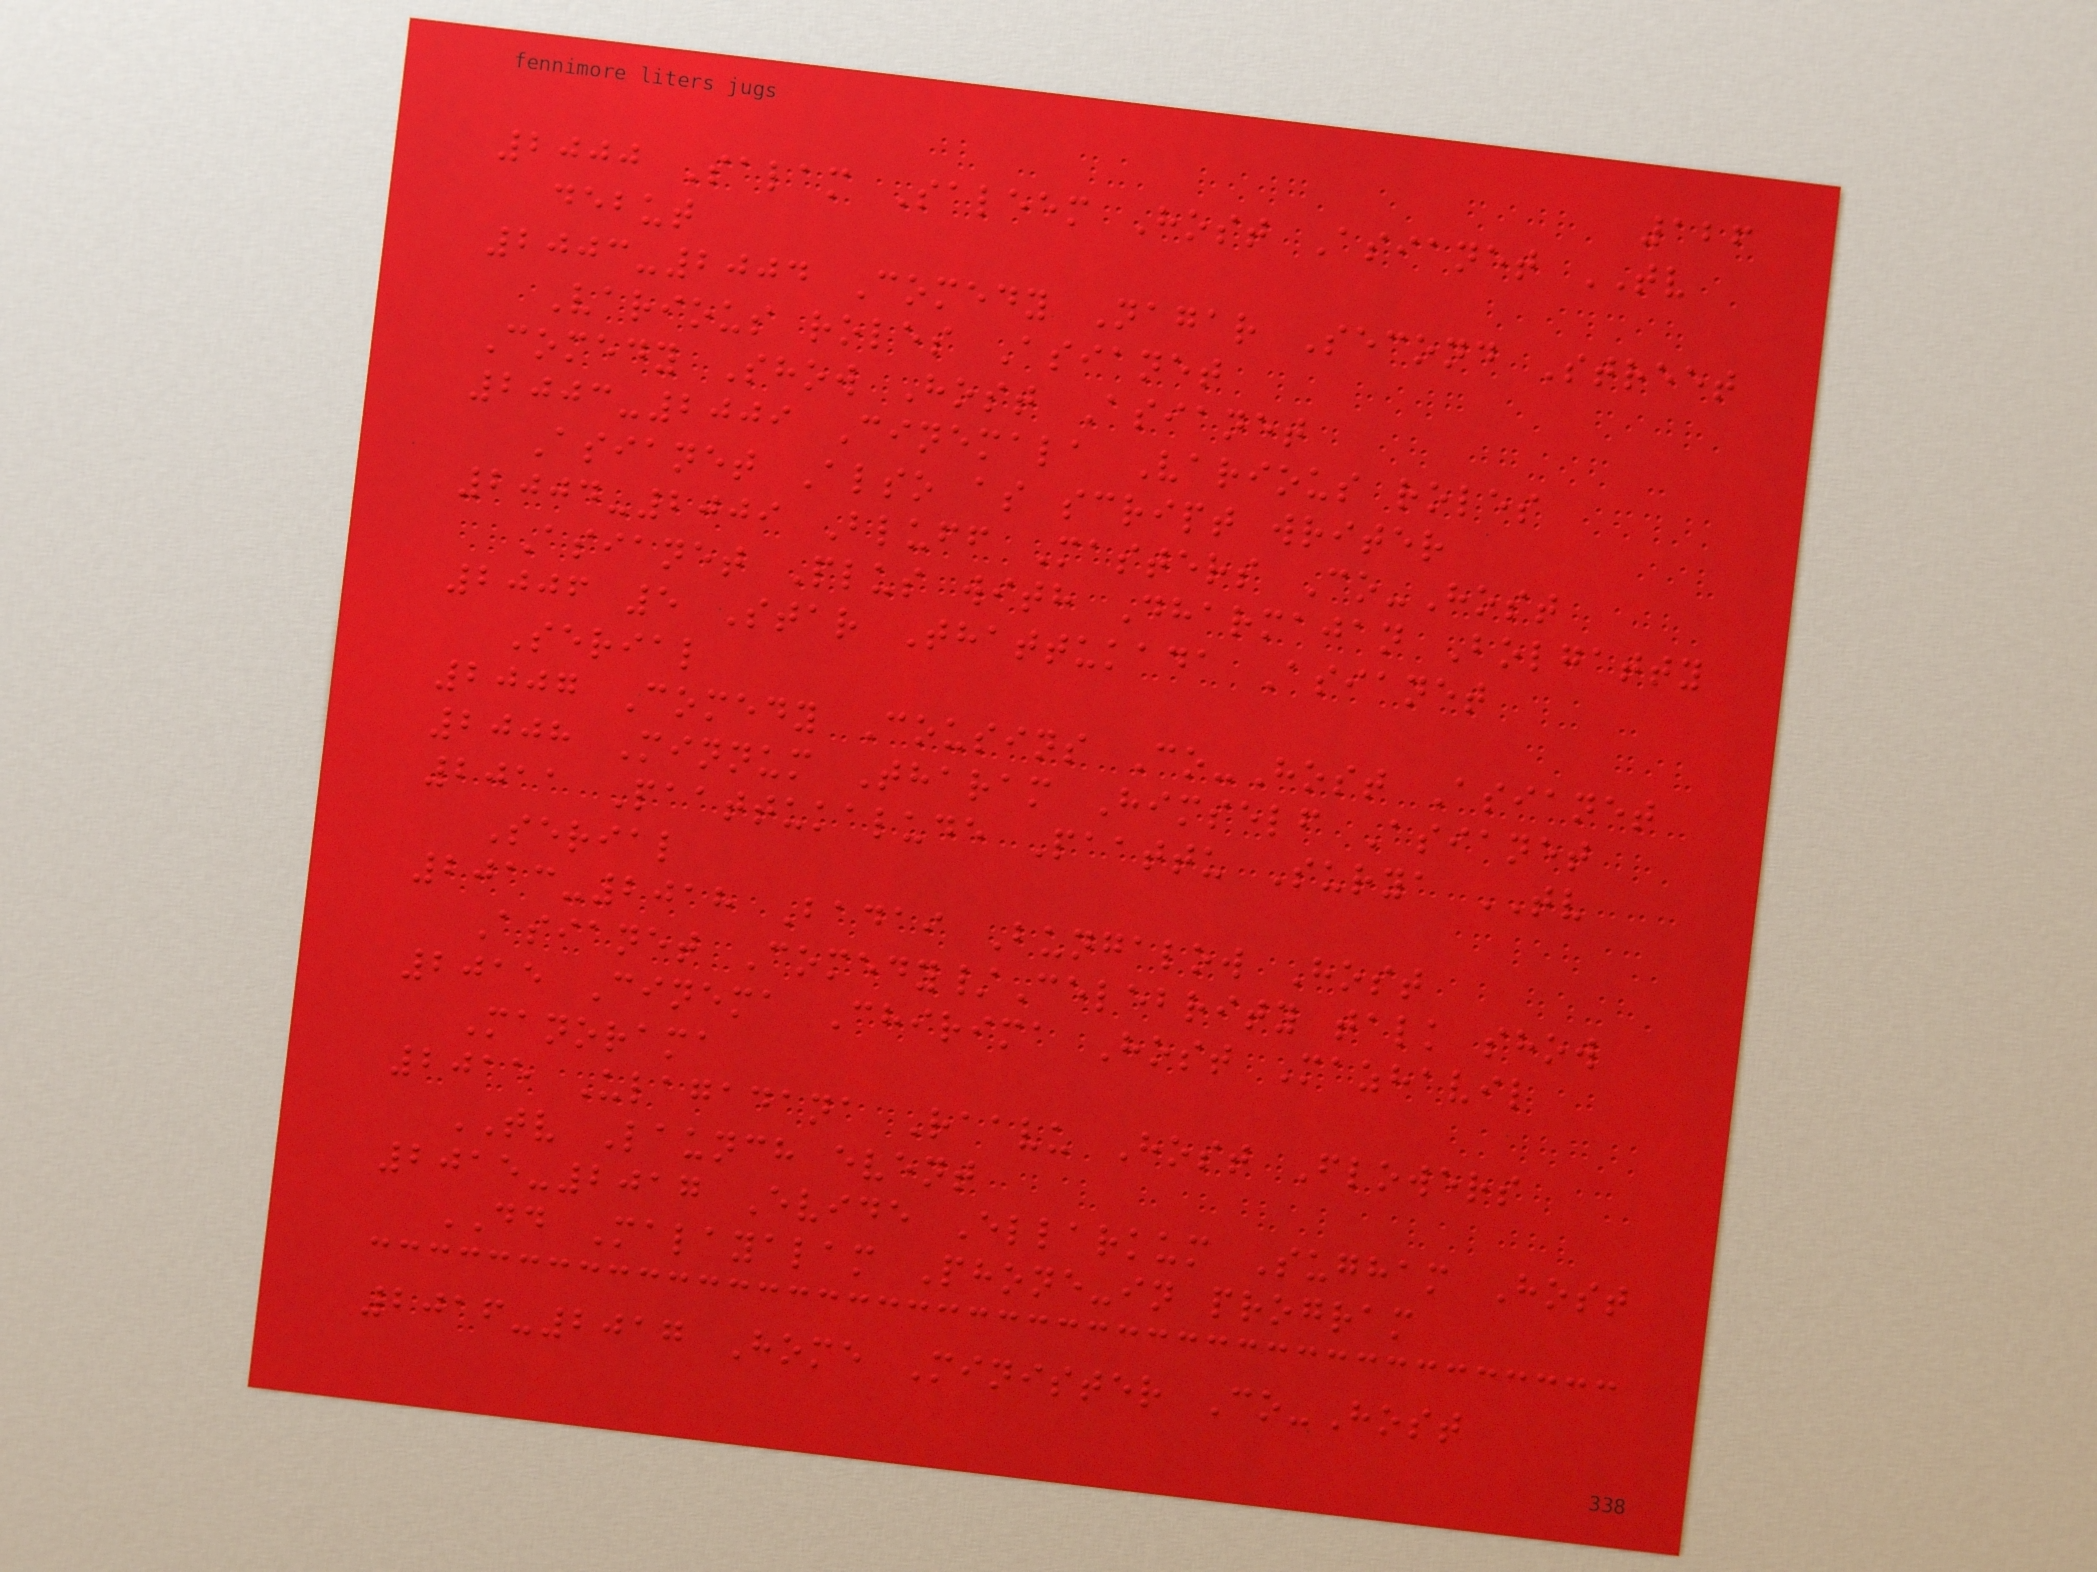126
2000 Salam Saleem Host Asianet TV
debut
2003-2004 Comedy Nagar Second Street
Various roles Asianet
Comedy Show Host Asianet
2003-2009 Cinemala Various roles
Asianet Also as script writer
2004-2009 Bluff Masters Co-Host
Asianet Plus with Dharmajan Bolgatty
2006 5 Star Thattukada Asianet
Serial
2007 Comedy Cousins Co-Host Asianet
2008 Minnum Tharam Himself Asianet
2011 Paattukalude Paattu Surya TV
Serial
2013-2018 Badai Bungalow Host
Asianet Comedy/Celebrity talk show
2015 Cinema Chirima Host Mazhavil
Manorama
2015 Ulagadana Raavu Host Flowers
TV Launch event
2015-2017 Evide Ellarkum Sugham Host
DD Malayalam Phone-in program
2016-2017 Home Minister Co-Host
